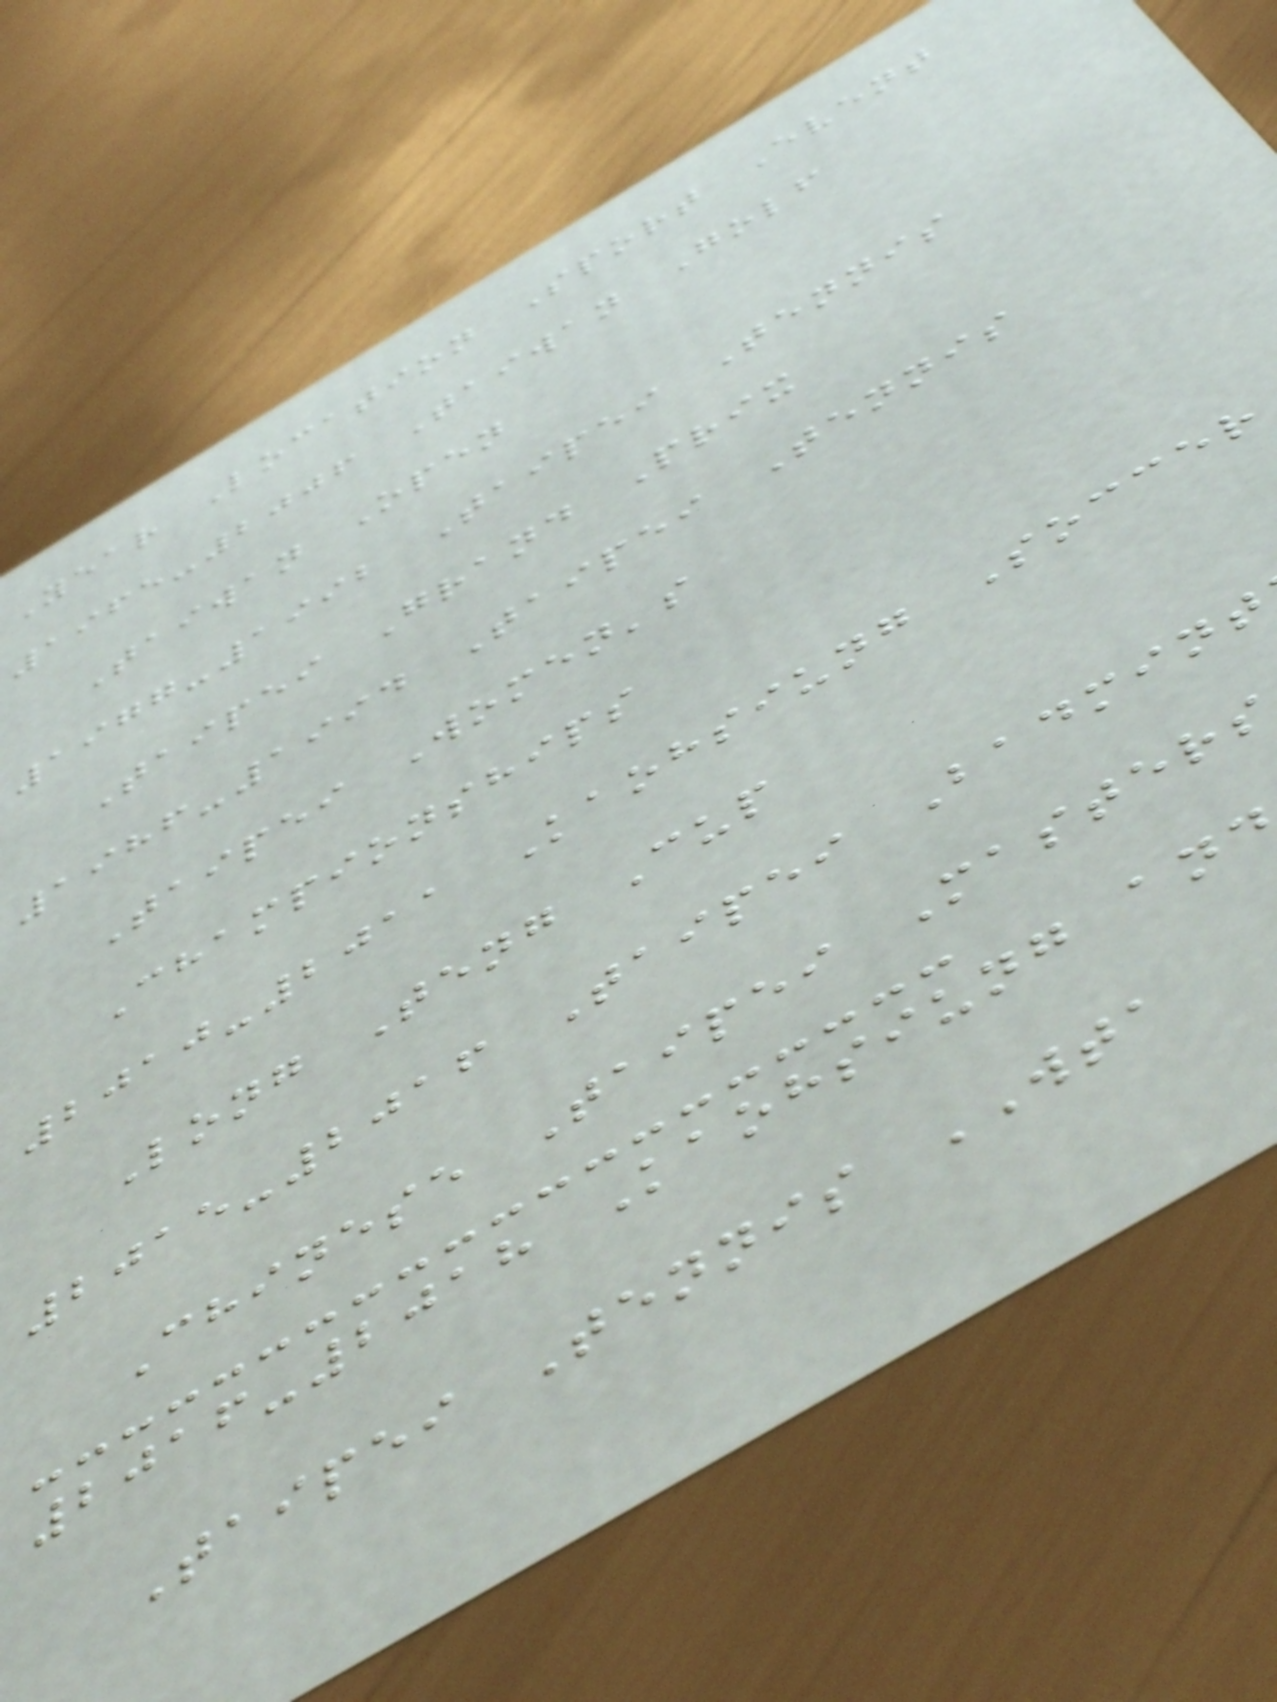Year Location Sport Event
1965-2006 Taiwan Golf
Taiwan Open
1977-1992 Taipei Tennis
Taipei Grand Prix
1986-1994 Taipei Tennis
Taipei Women's
Championships
2010-2011 Kaohsiung Soccer
Long Teng Cup
2015-2016 Taipei Badmint
Chinese Taipei Masters
2016-2018 Kaohsiung and
Taipei Tennis WTA
